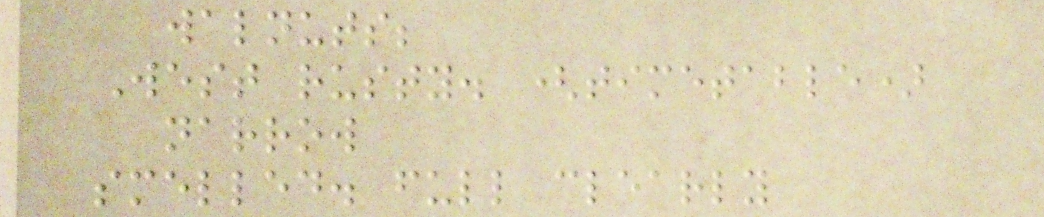walnuts;
West rusty. (timetable)
narrow
smelled. full clearly
